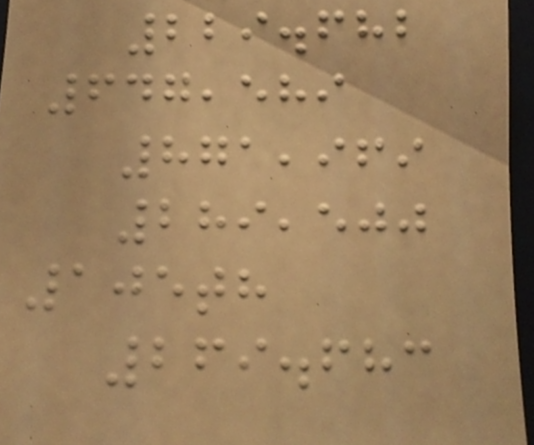229.682
647,589
871,969
289,500
105th
269.683
